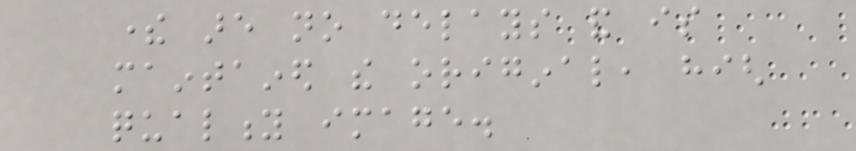there are no delays and is
maintained the original, high
quality image.
